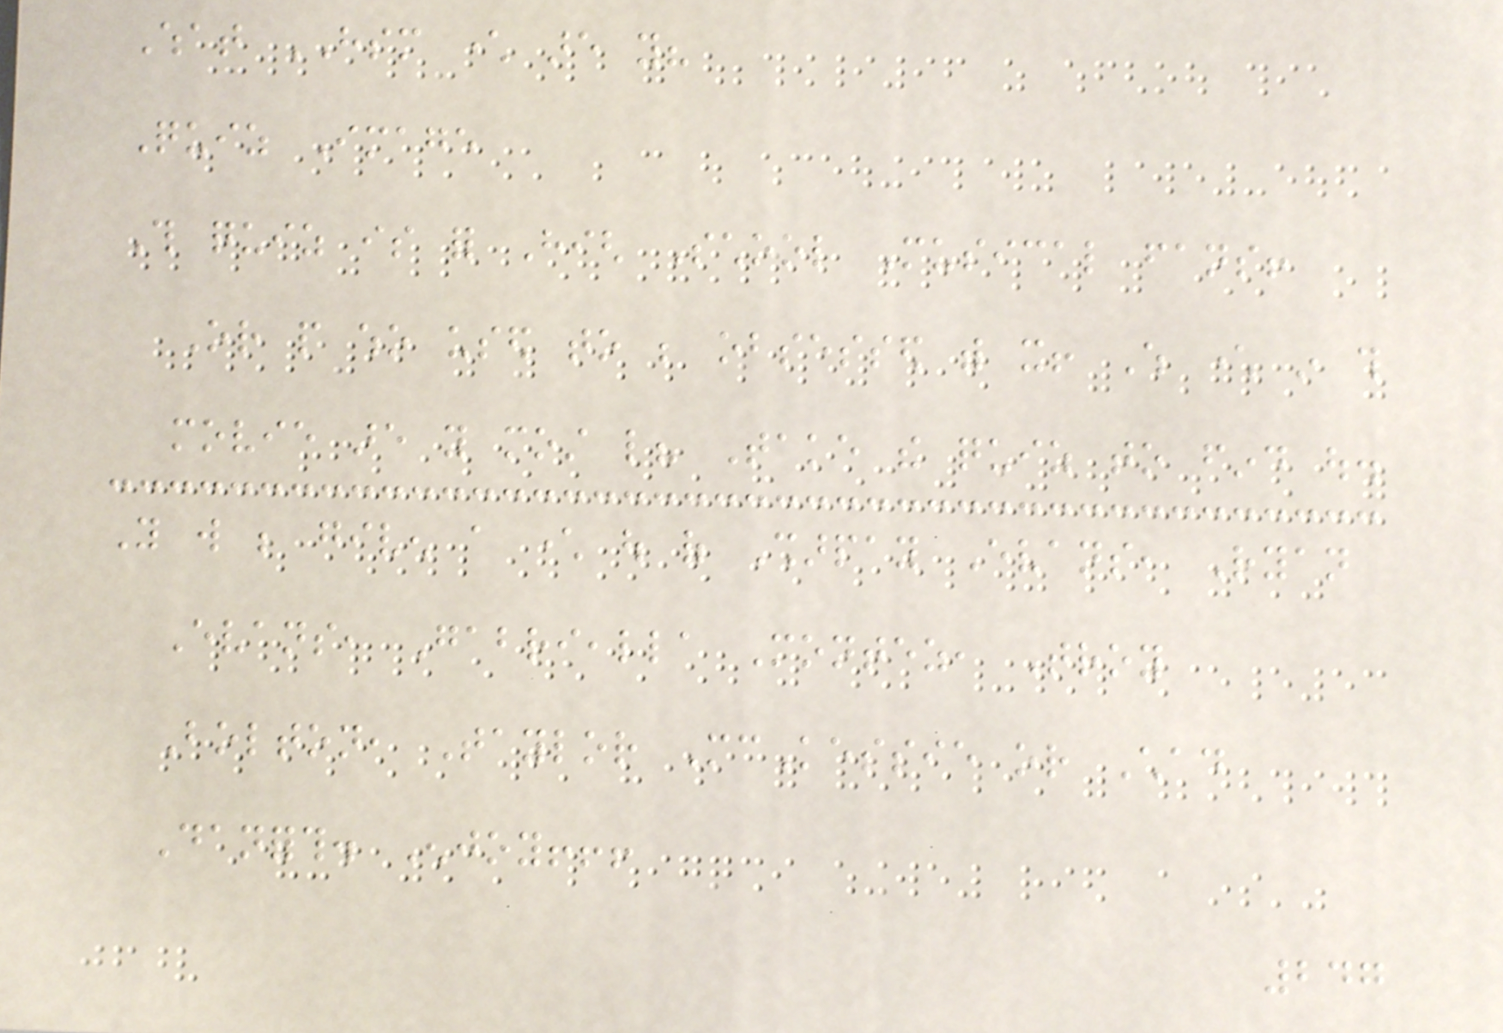What HSM character are you?
Quiz Image
This quiz is for High School Musical fans!
Or people who used to be obsessed with it! Which character in this
movie are you most like? Take the quiz to find out.
You will be given a character out of Sharpay Evans, Ryan
Evans, Gabriealla Montez, Troy
Bolton, Taylor McKessie or Chad
Danforth. Enjoy!!!
247
